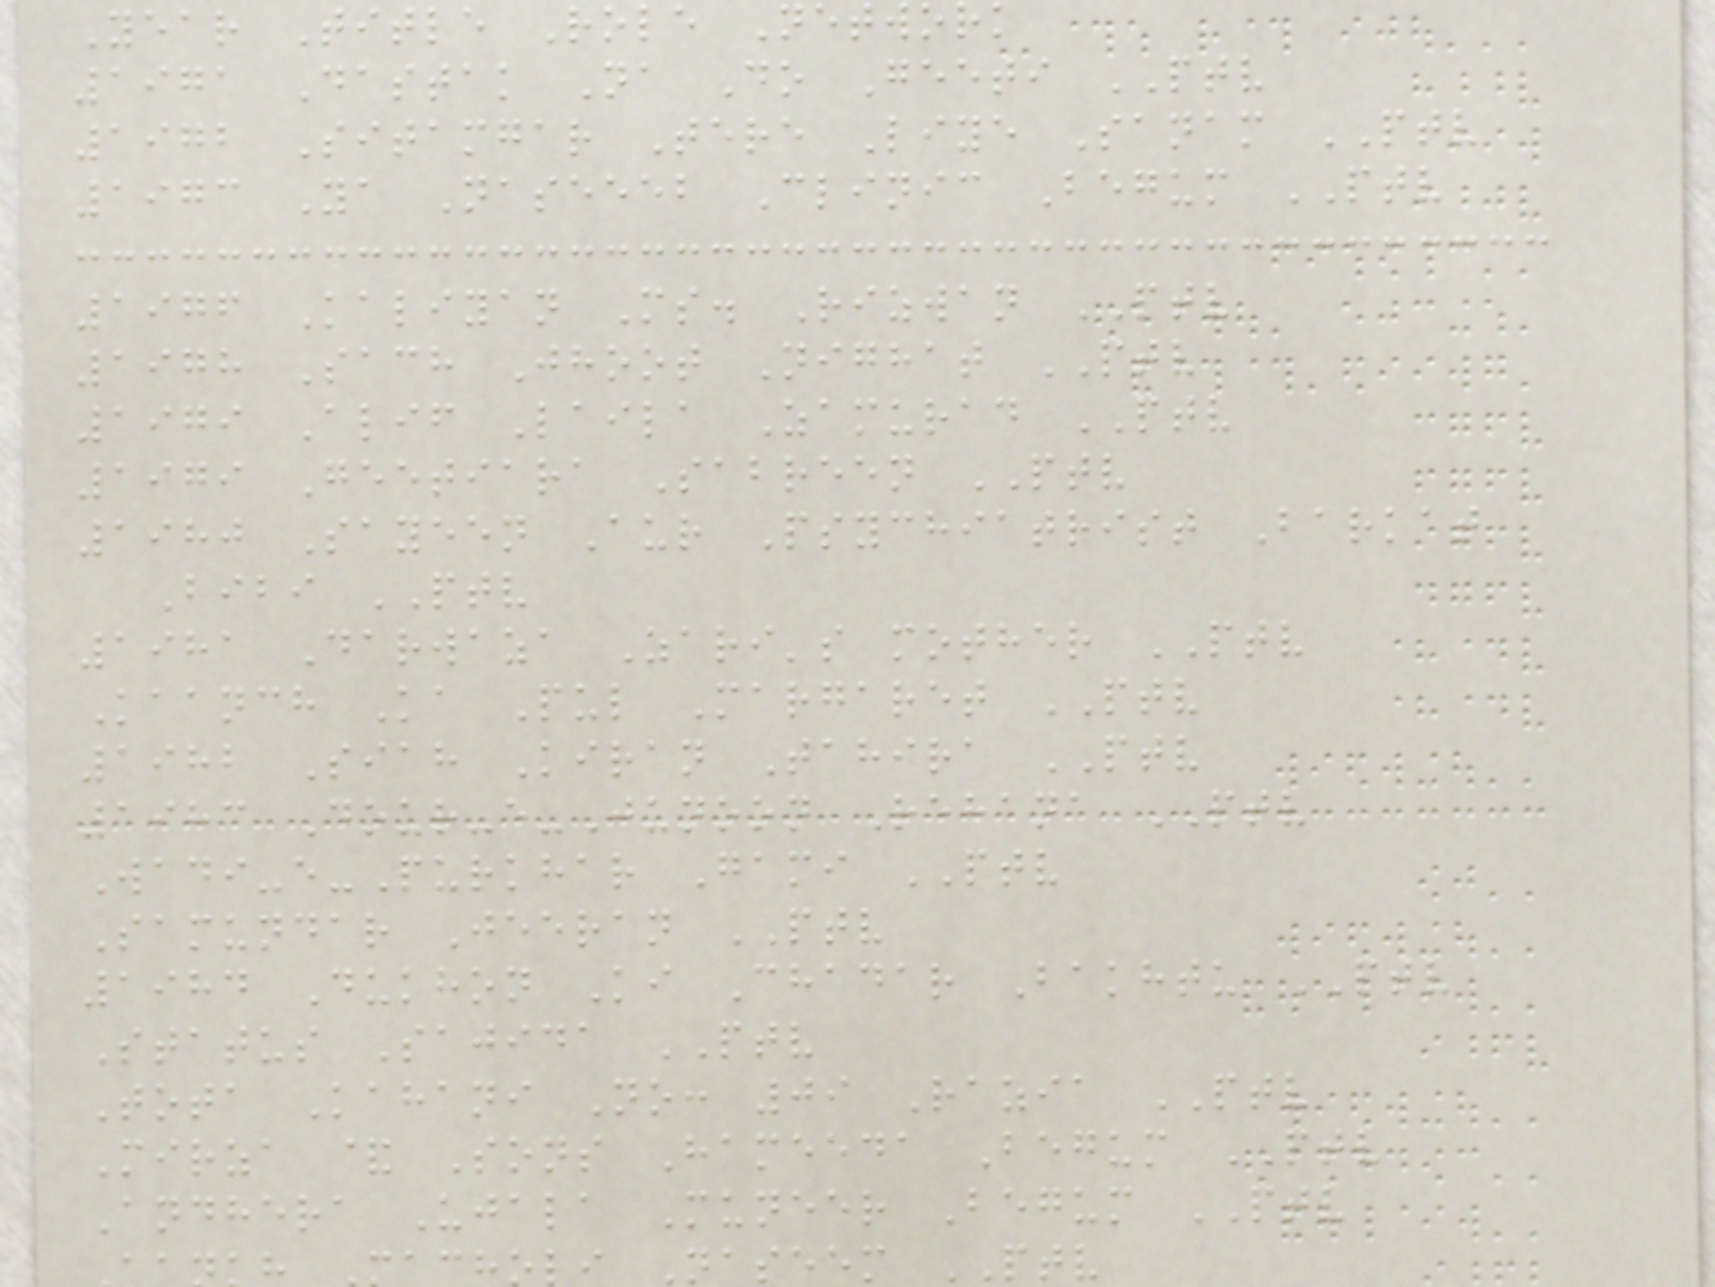Year Title Role Network
1971 Dastak Na Do Geeti PTV
1972 Sitamgar Tere Liye Sanam PTV
1973 Ya Naseeeb Clinic Begum PTV
1976 Kaliyan Ms. Rizwan PTV
1978 Sach Jhoot Nighat PTV
1979 Alif Laila Zamurad PTV
1979 Geetiara Sabreen PTV
1980 Sayeen Aur Psychiatrist Barkat
Bibi PTV
1981 Darwaza Zari's mother PTV
Kaanch Ka Pul Margaret PTV
1982 Siah Kiran Tahira PTV
1983 Dour-e-Junoon Rehana PTV
Wadi-e-Purkhar Gami PTV
Samundar Jeeran PTV
1984 Dukhon Ki Chadar Bakhtu PTV
Status Sajida PTV
Tota Kahani No: 09 Razia PTV
Mirza & Sons Hameeda Begum PTV
Andhera Ujala Muneer Begum PTV
oli Naseem PTV
